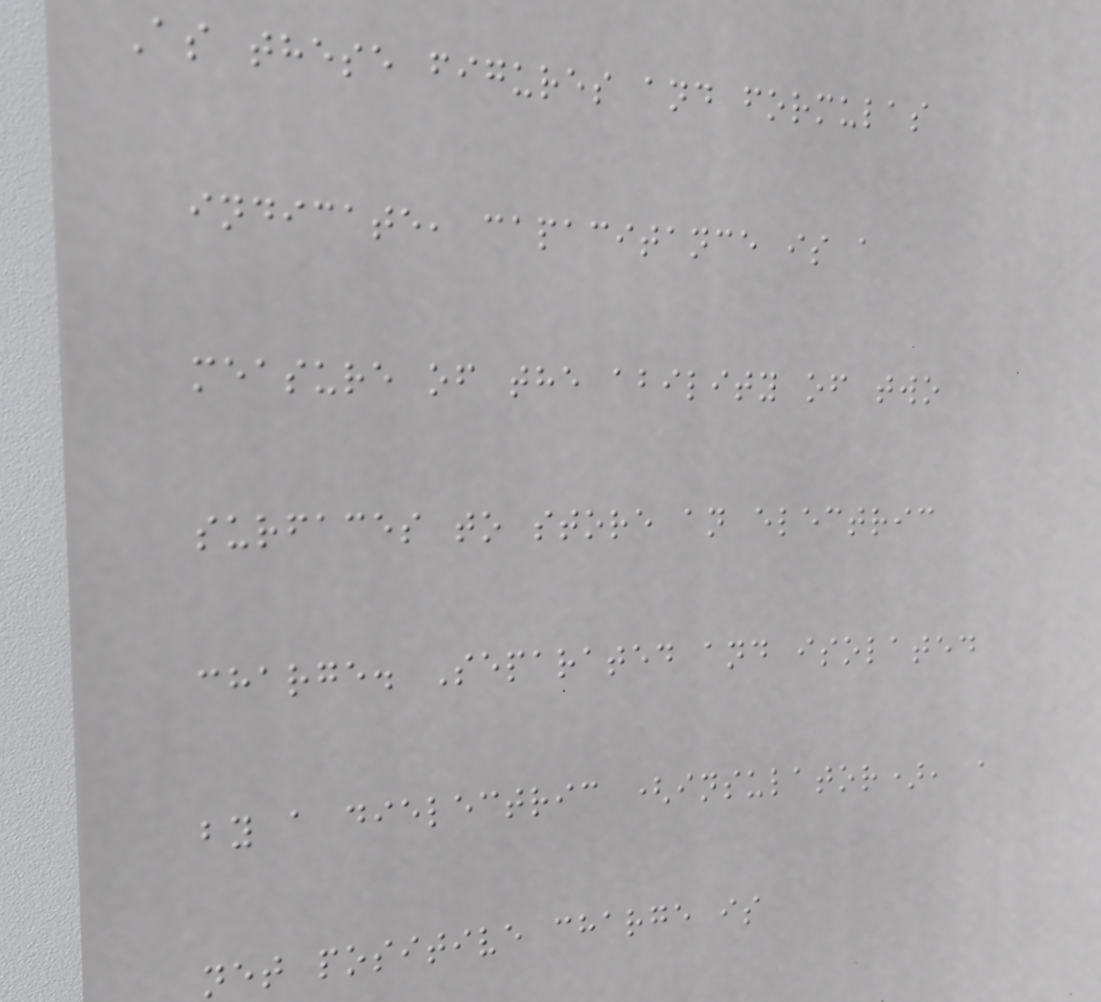As these figures and formulas
indicate, capacitance is a
measure of the ability of two
surfaces to store an electric
charge. Separated and isolated
by a dielectric (insulator), a
net positive charge is
